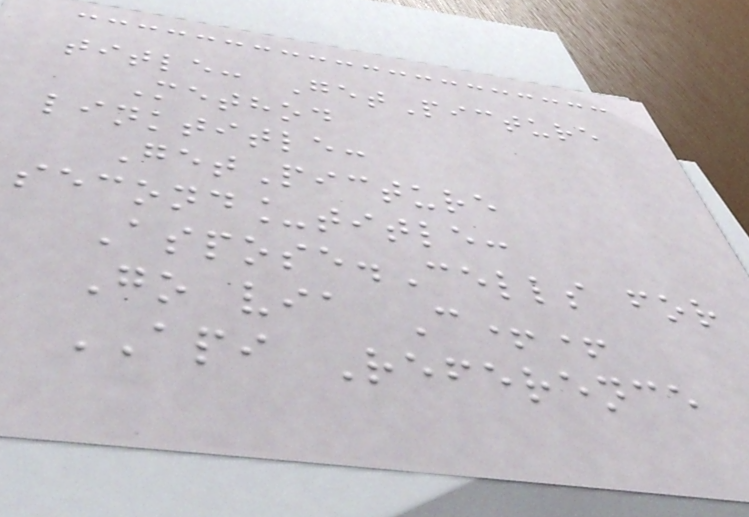title: GetPicture
Method
linktitle:
GetPicture
second_title:
Aspose.Cells for
Go via C++
API Reference
